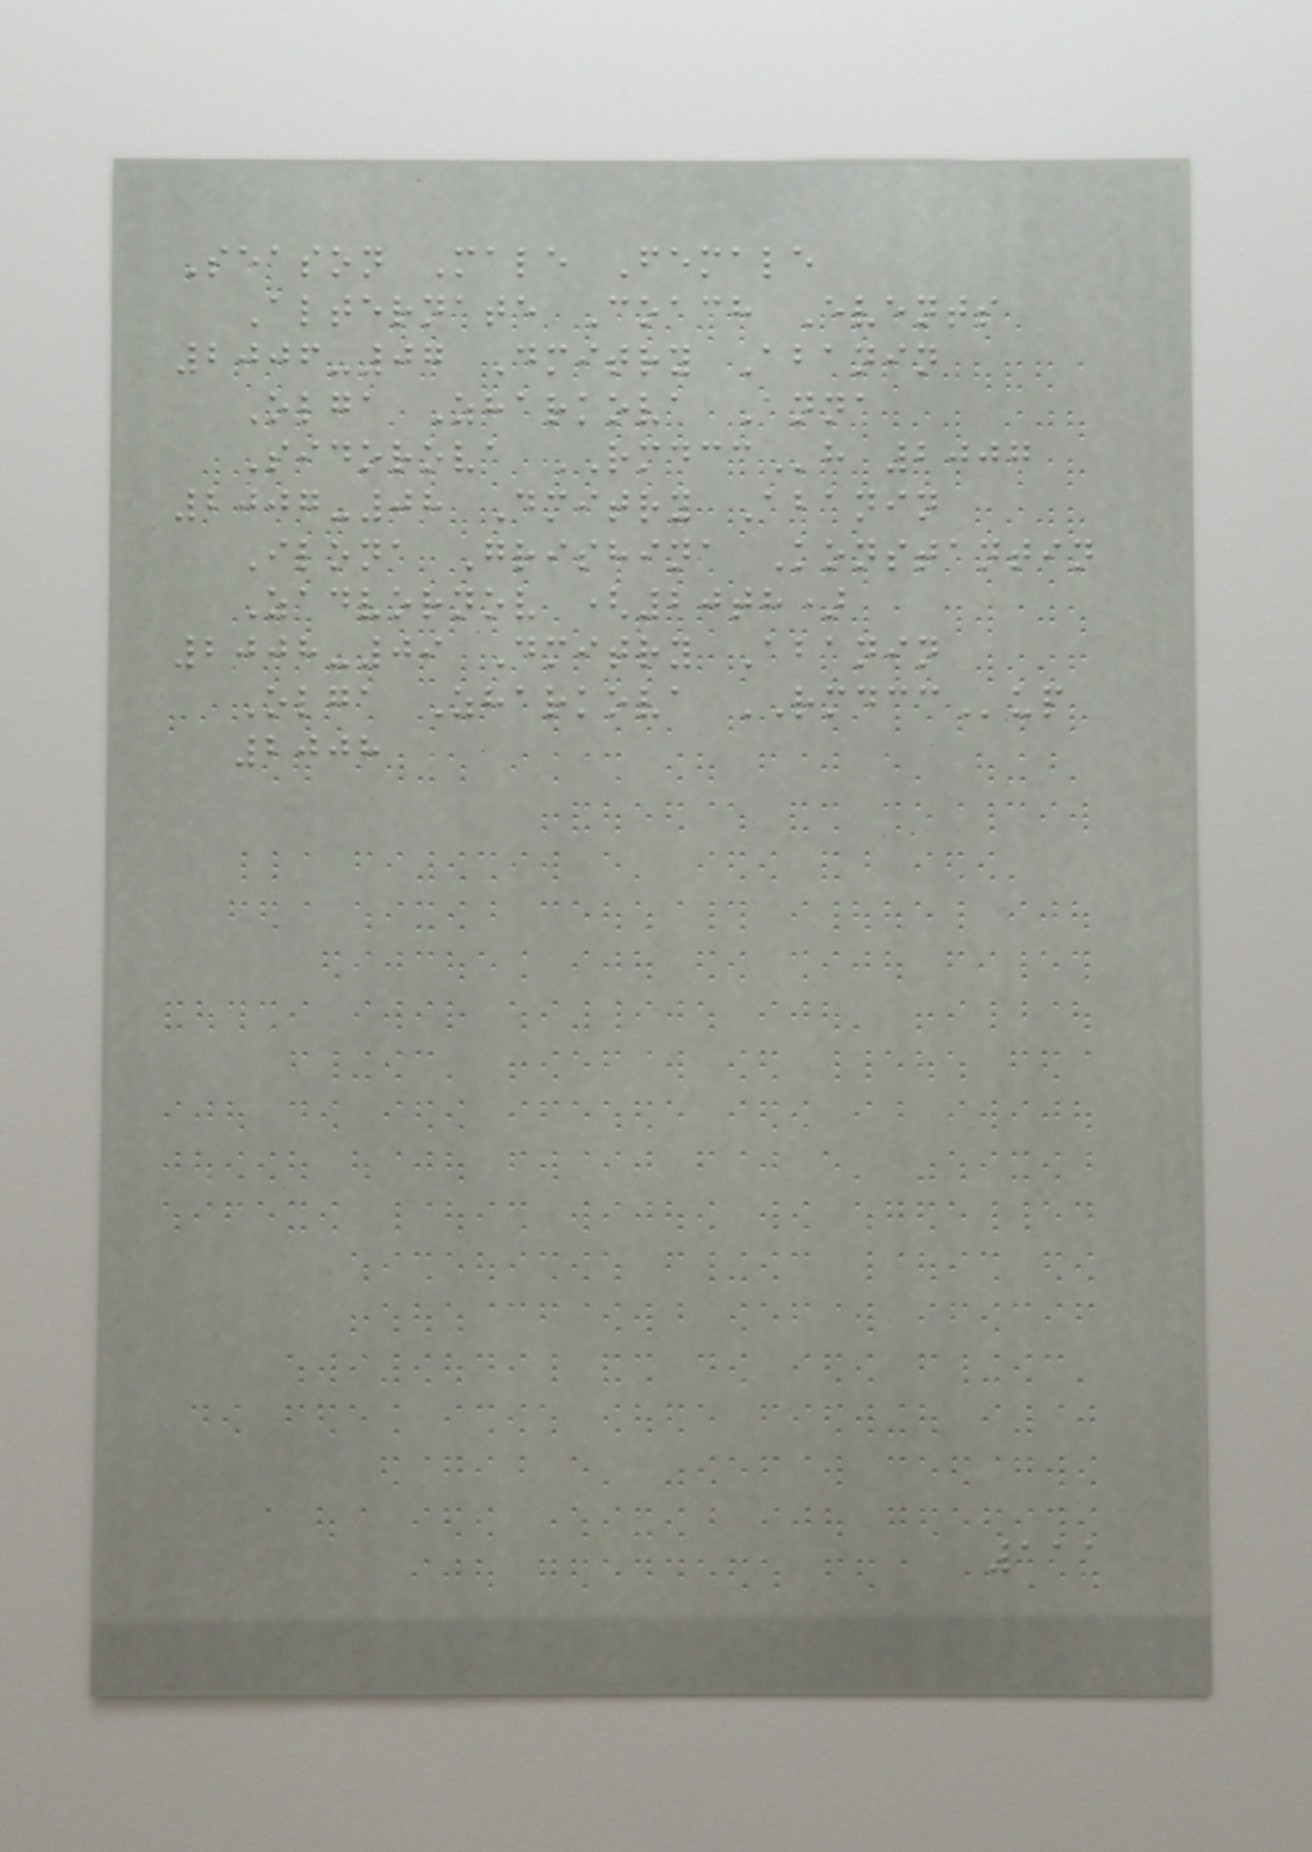Season Male Female
Alternate Coach Events
2006-07 Dmitry Abanin
Olga Zharkova Anna
Sidorova RMDCCh 2007
2007-08 Dmitry Abanin
Ilona Grishina Konstantin
Zadvornov (20th)
2008-09 Dmitry Abanin
Olga Zharkova RMDCCup
2008
111
